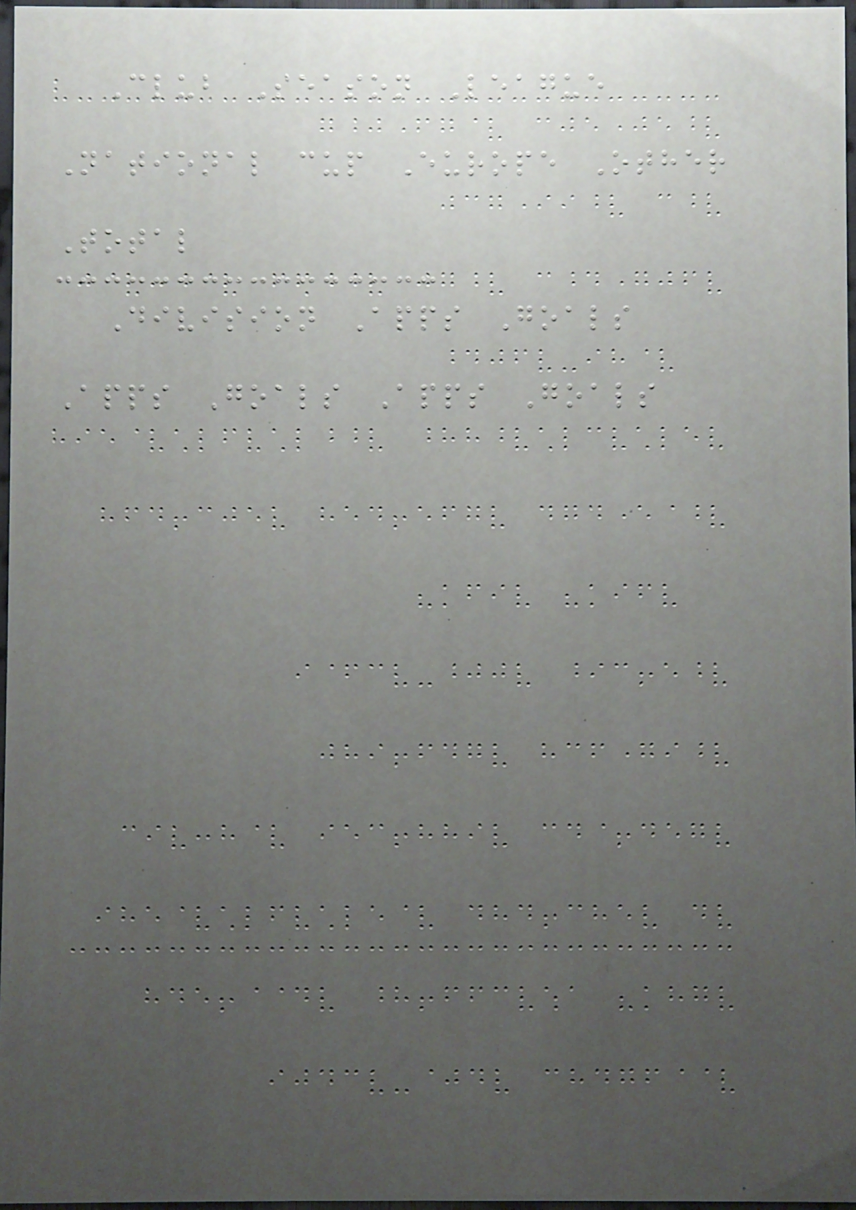Club Season League
National cup Europe Other
Total
Division Apps Goals
Apps Goals Apps Goals
